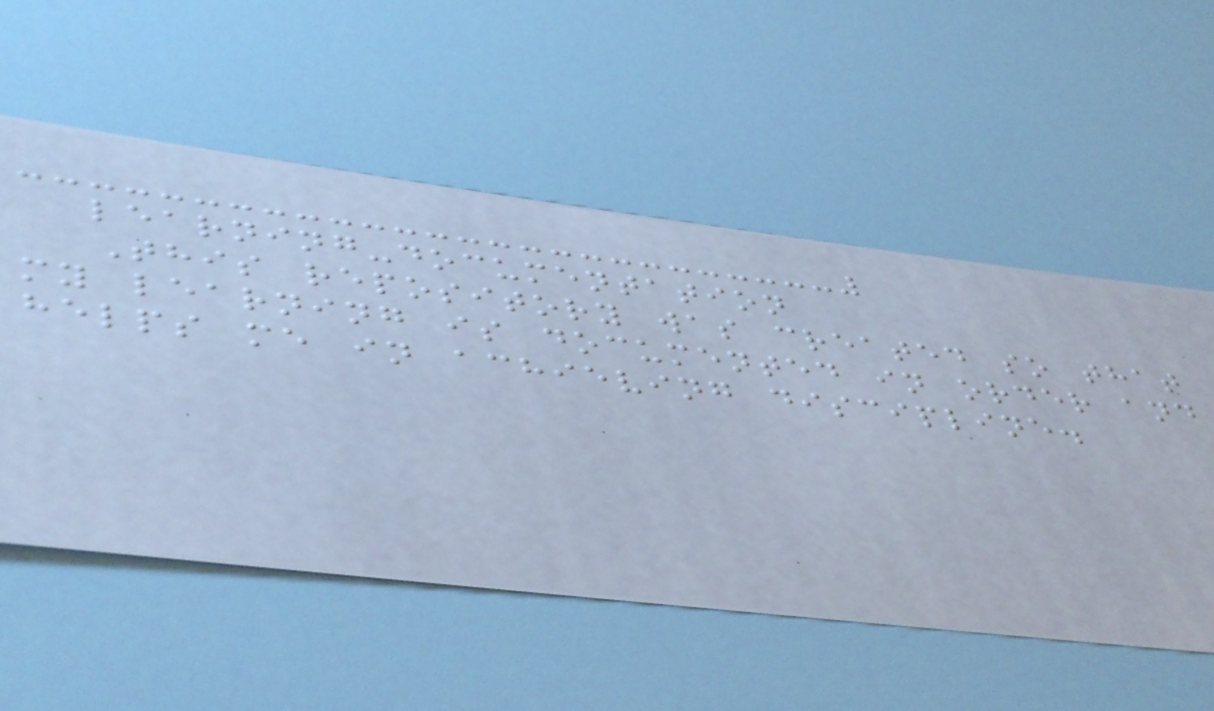learning-documentation
This repository was created so that
my learning is documented in order and
helps me in achieving discipline.
